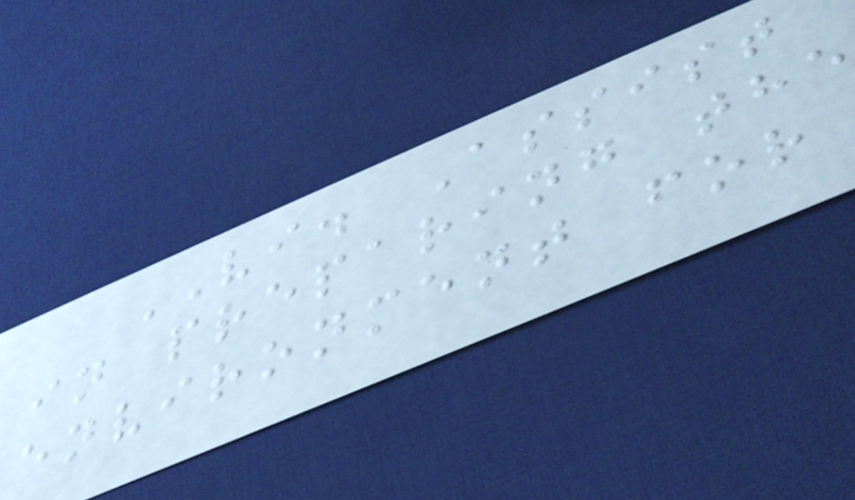VI. Assist
in preparing the
environment for
